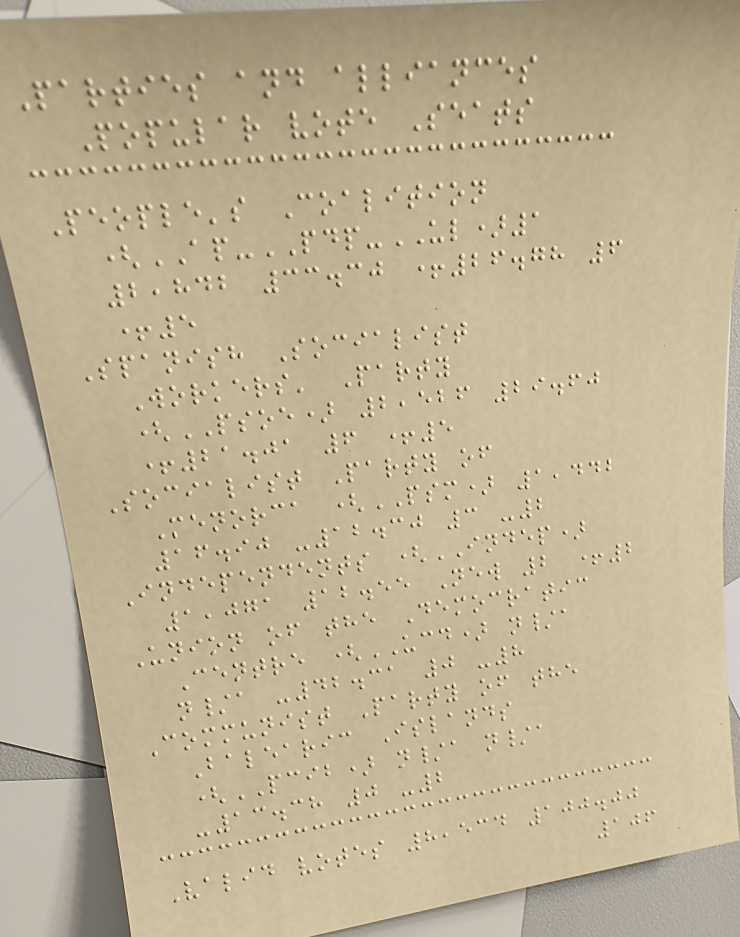Parties and alliances
Popular vote Seats
People's Coalition
(AP-PDP-UL)1
2,842 33.30 +26.78 6
+5
Spanish Socialist
Workers' Party
(PSOE) 2,526 29.60
+21.01 6 +5
Socialist Party of
Menorca (PSM) 1,442
16.90 -12.30 3 -2
Independents (INDEP)
1,071 12.55 New 2 +2
Union of the Democratic
Centre (UCD) n/a
n/a -42.31 0 -8
Communist Party of the
Balearic Islands
(PCIB) n/a n/a
-13.38 0 -2
Valid votes 8,534 100.00
106
